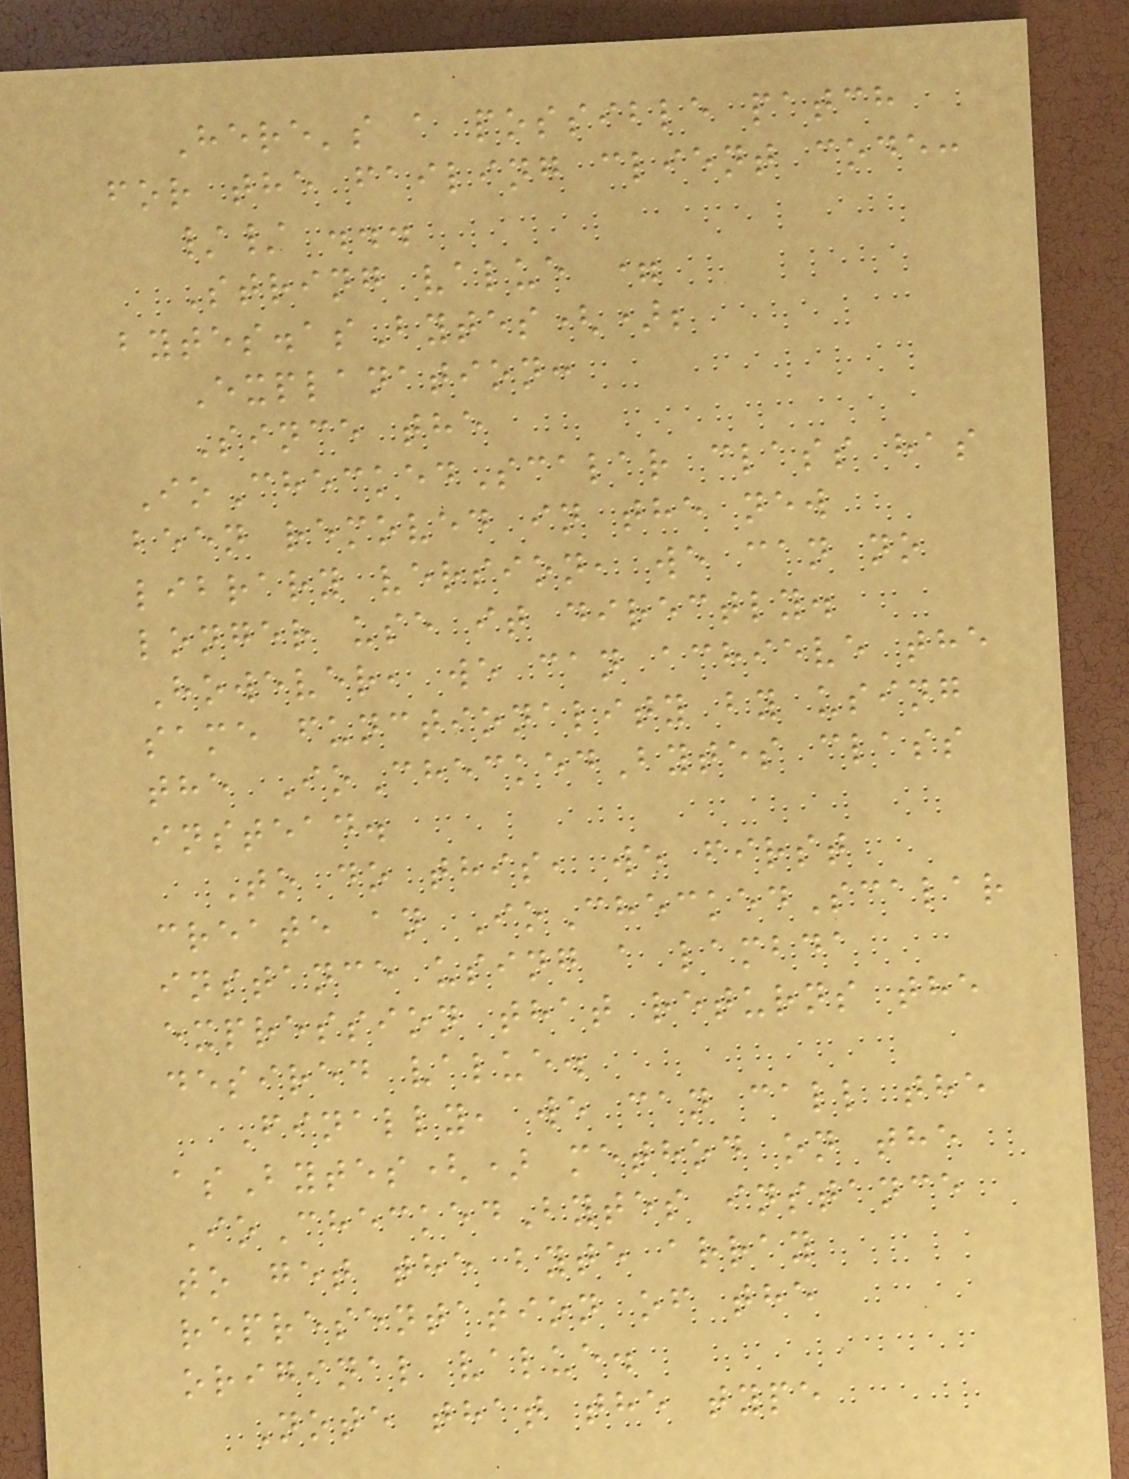Here's a possible patch
for the failing client code:
// ...
String value =
bytes.asBytes();
Explanation:
Since the
IoCheckedScalar class has
been removed in the new
library version, we can no
longer use it directly.
However, we can achieve the
same functionality by using
the IoCheckedBytes class
instead.
To do this, we first
create an IoCheckedScalar
instance using a lambda
expression that returns the
desired value.
Finally, we can call the
asBytes() method on the
IoCheckedBytes instance
to get the byte array
representation of the
original value.
Note that the type
